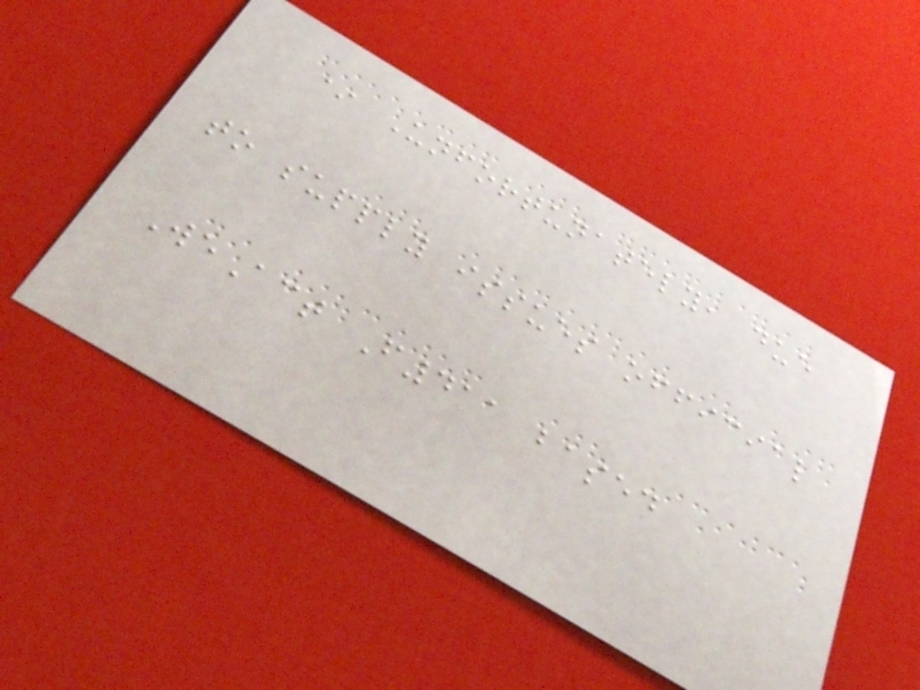* Unfortunately, due
to supply issues official
WeAct F411 based
